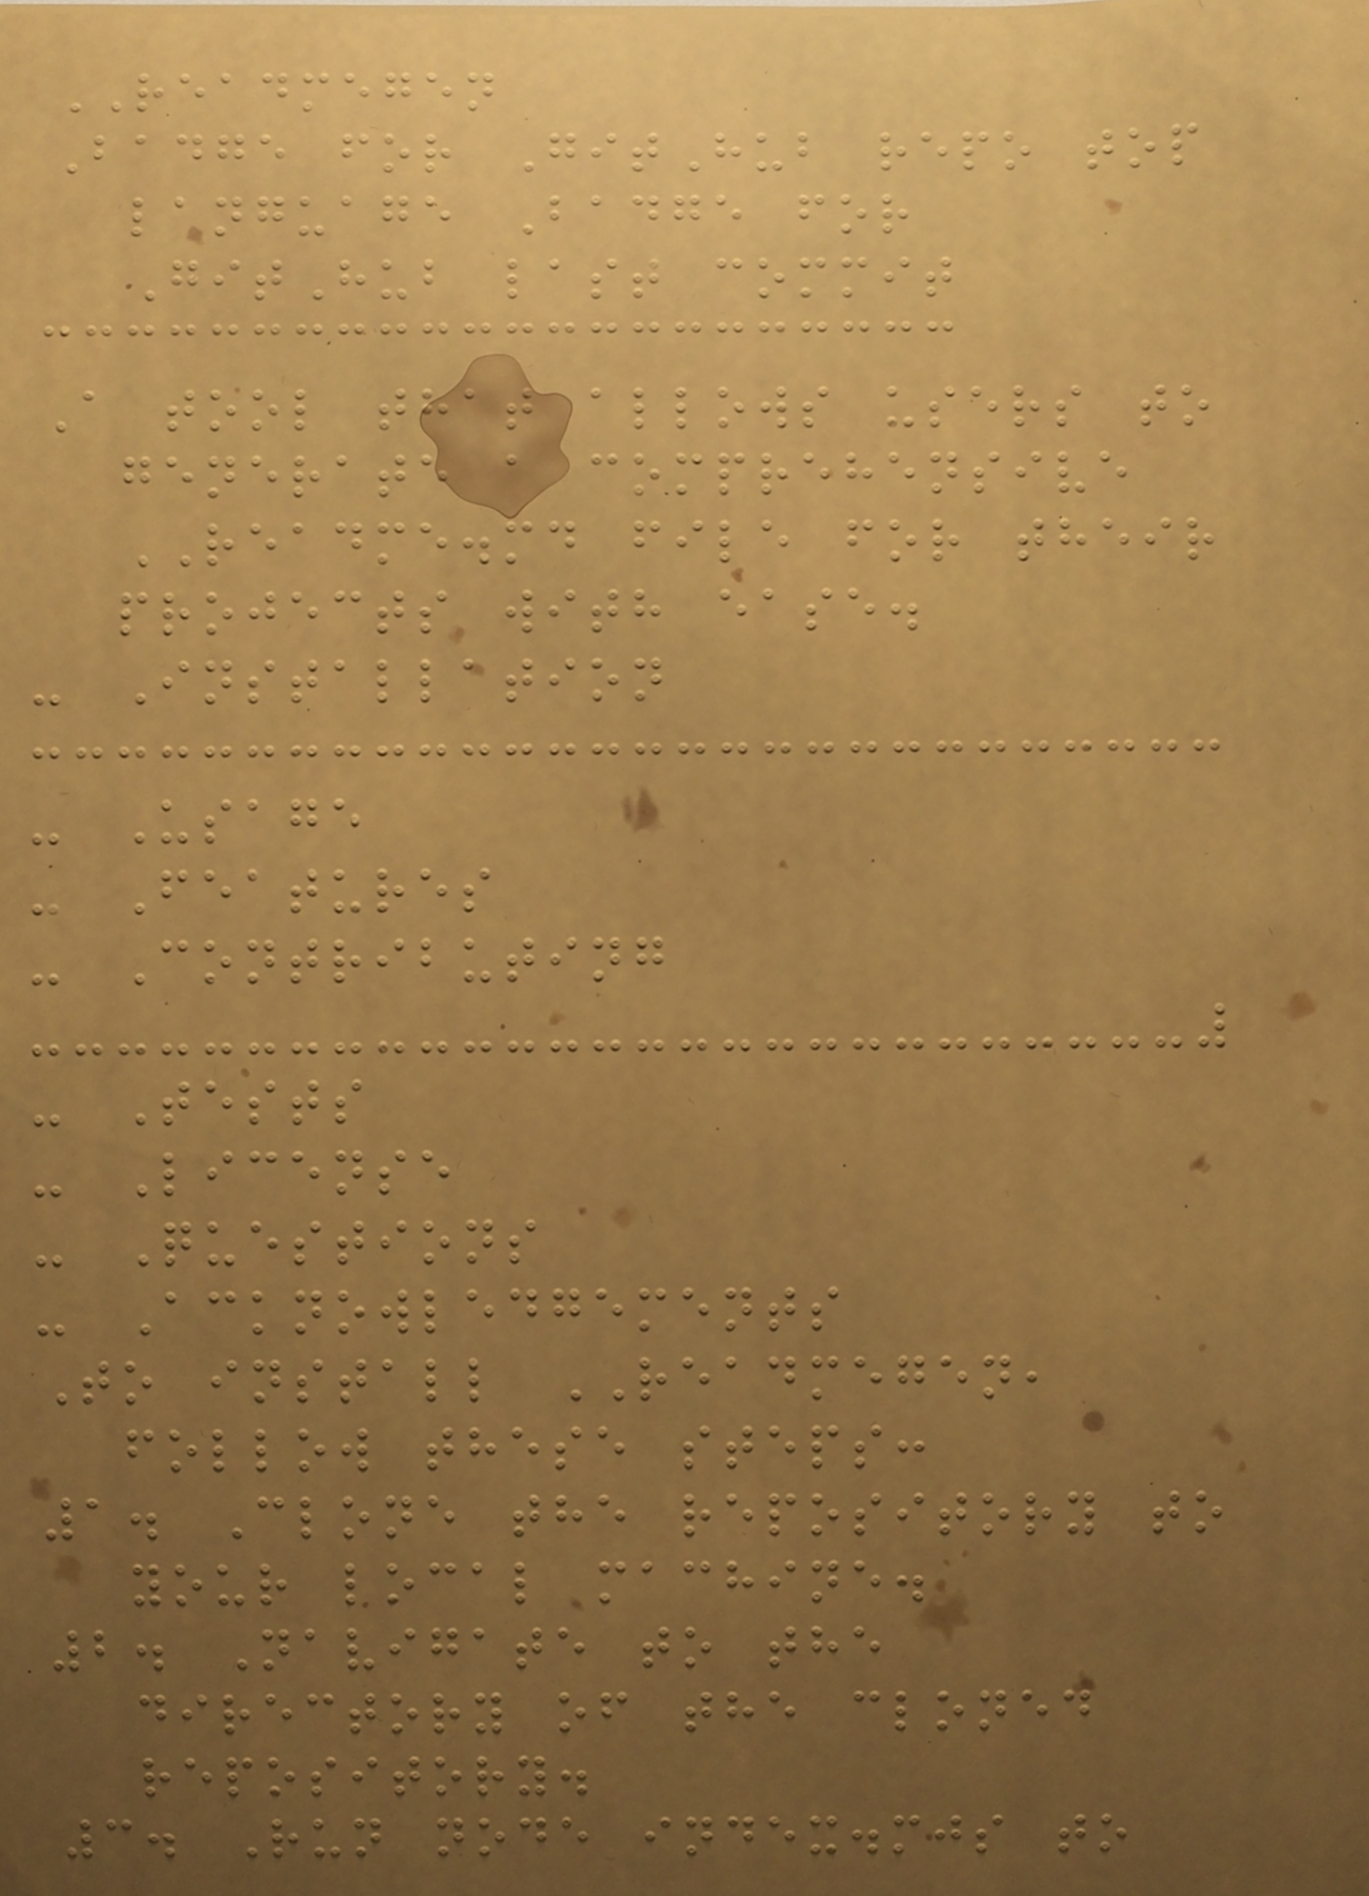READMEGEN
Badge for GitHub repo top
language Badge for
GitHub last commit
A tool that allows users to
generate a comprehensive
README.md file for their
projects with ease.
- Installation
- Usage
- Features
- Contributing
- Tests
- License
- Questions
- Acknowledgements
To install READMEGEN,
follow these steps:
1. Clone the repository to
your local machine.
2. Navigate to the
directory of the cloned
repository.
3. Run node index.mjs to
